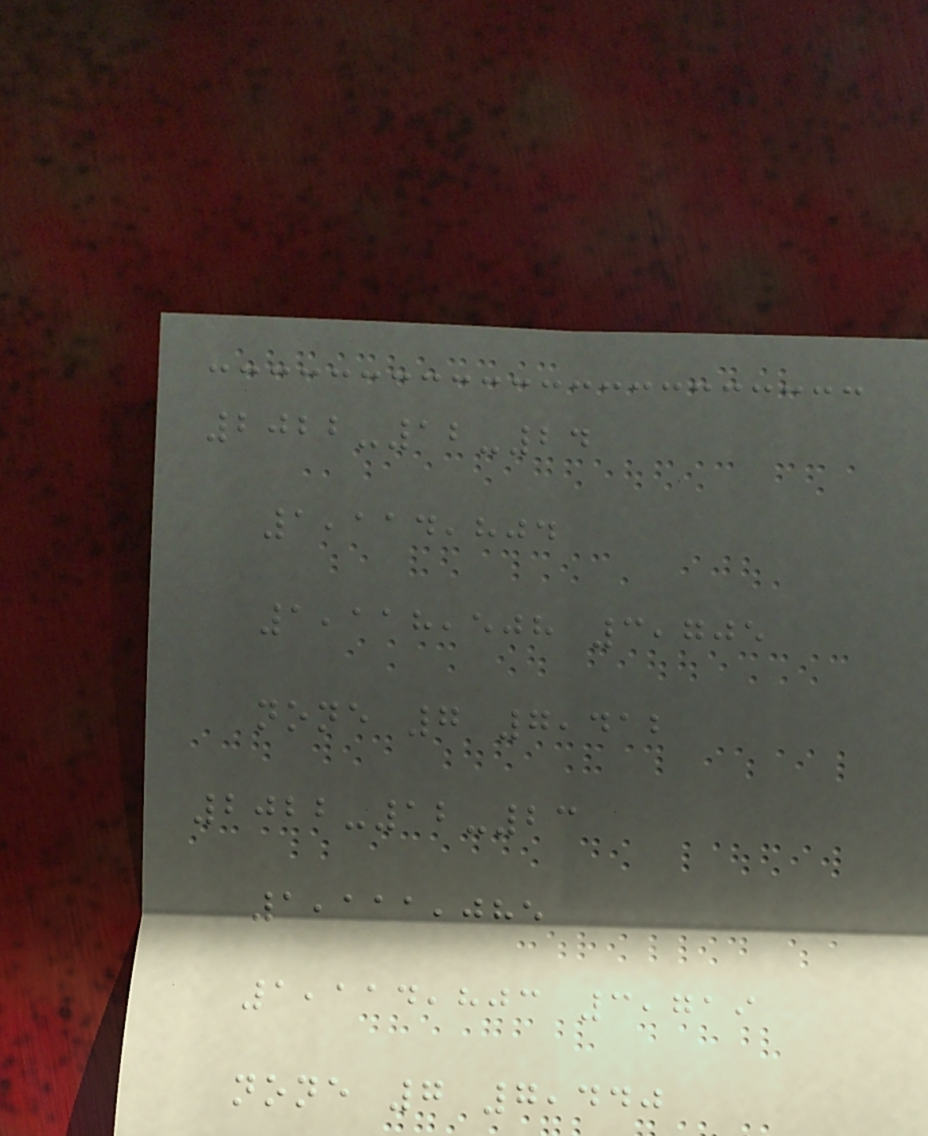2022-12-24
1,114,804
1,118,508 3,705
none 7 7,412
2022-12-23
1,111,085
1,114,803 3,719
none 7 7,440
